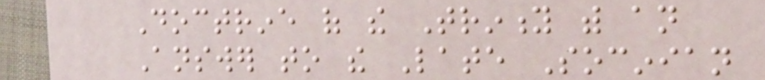Doctrine of the Trinity with an
Answer to the Late Socinian
